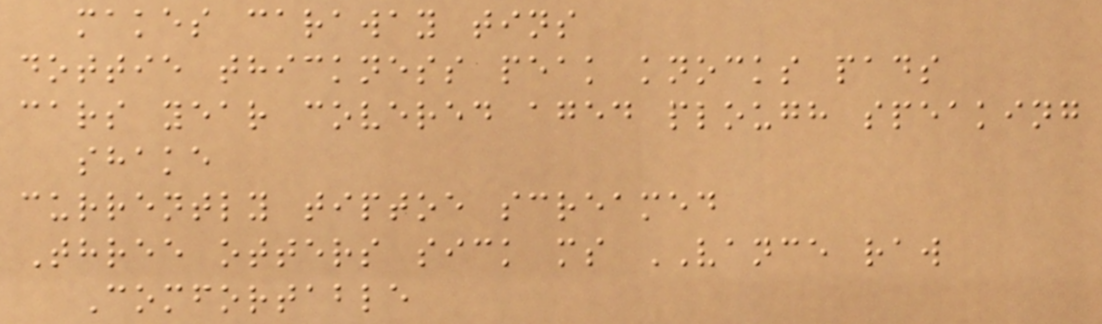makes caraway tins
dottie thickness peak knocks pads
cars year covered aged plough speaking
shake
currently tiptoe screamed
Three otters sick ms VANCE raw
Comfortable
